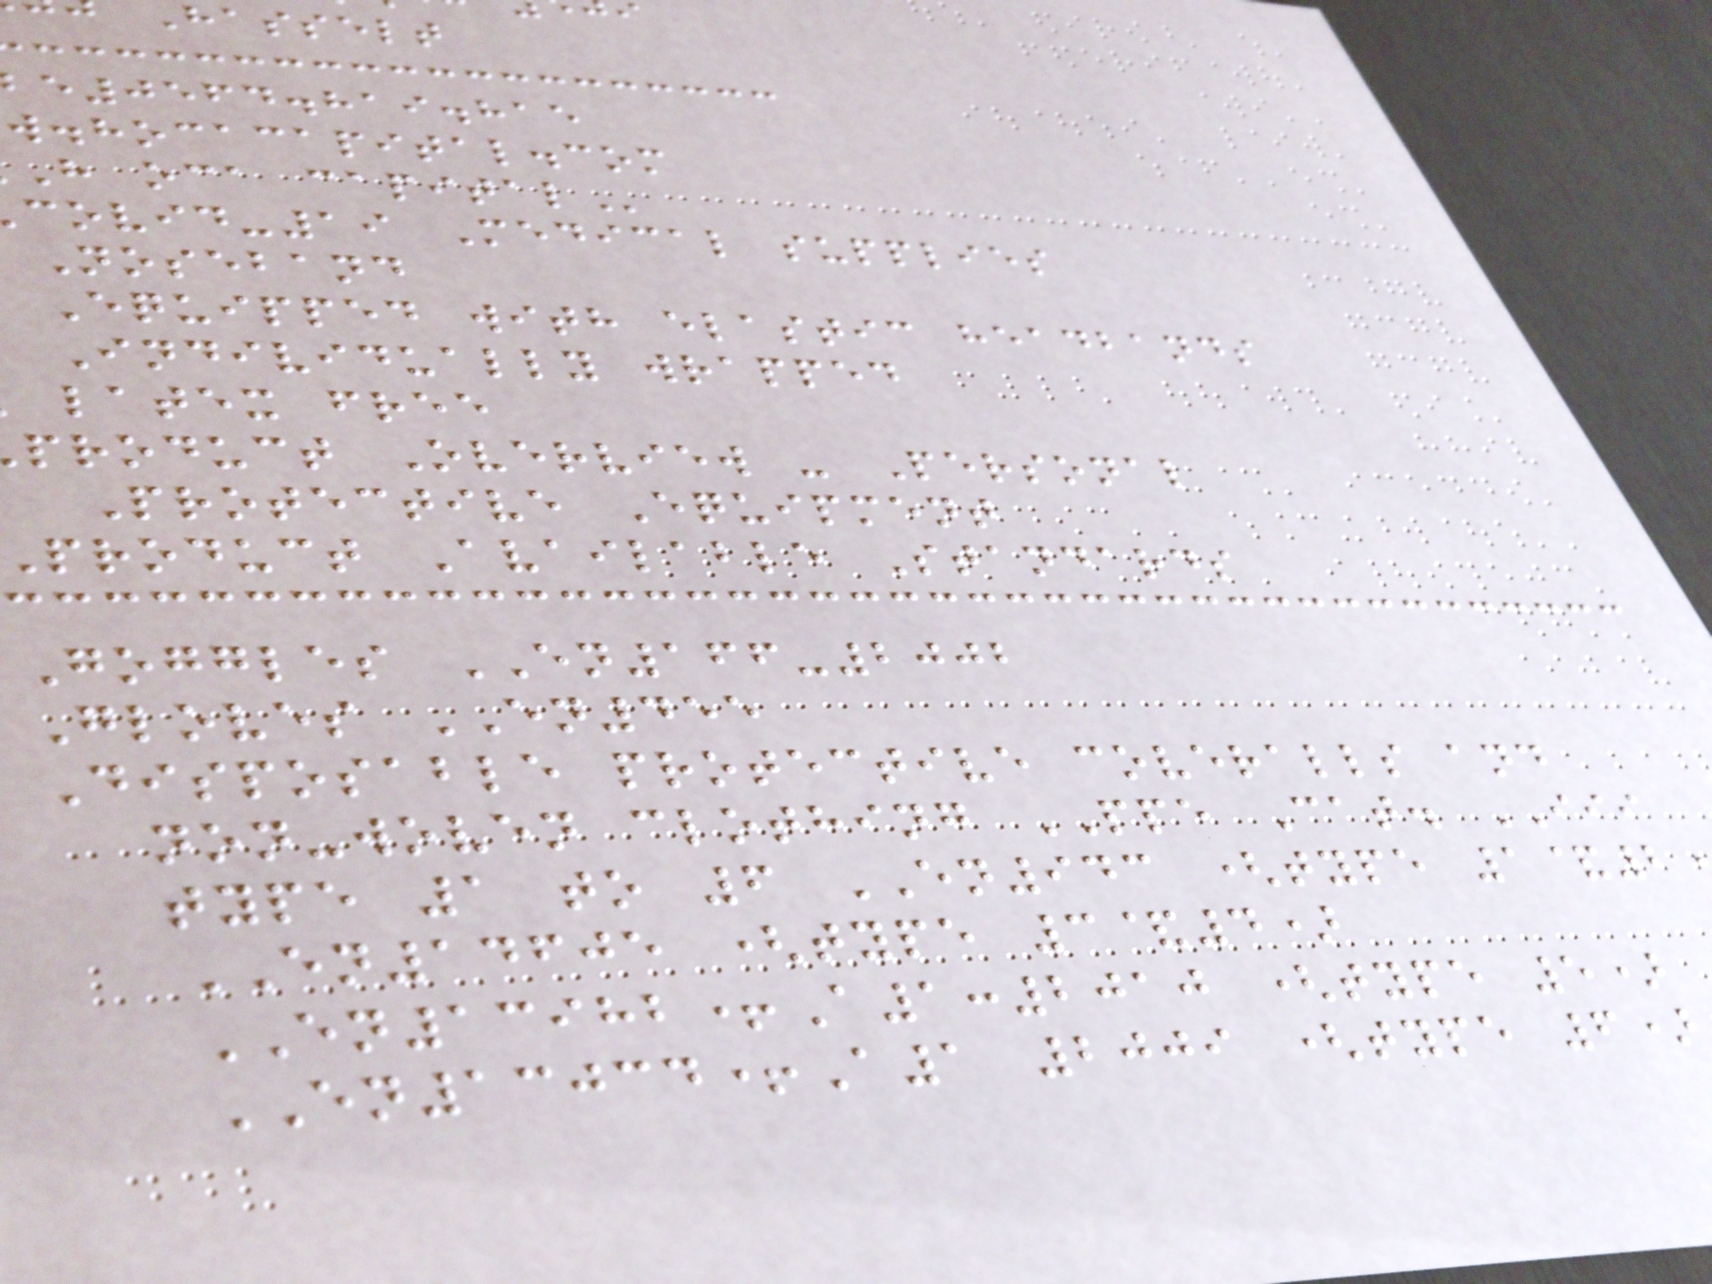Hasselt
e0564.819.815
w.hocacapital.com
H oca
covid-19 Medical supplies
Noseband
Equipped with elastic headbands
Individually wrapped
latex free
product Overview - Personal
Protective Equipment
product Available Standards
Goggles EN166-2002
Gloves EN455
Disposable protective coveralls and
non-woven clothing PPE Cat. III
type 1 to 6 EN943 (type 1&2
EN14605 (type 3&4)
EN13982+A1:2010 (type 5)
EN13034+A1 2009 (type 6)
